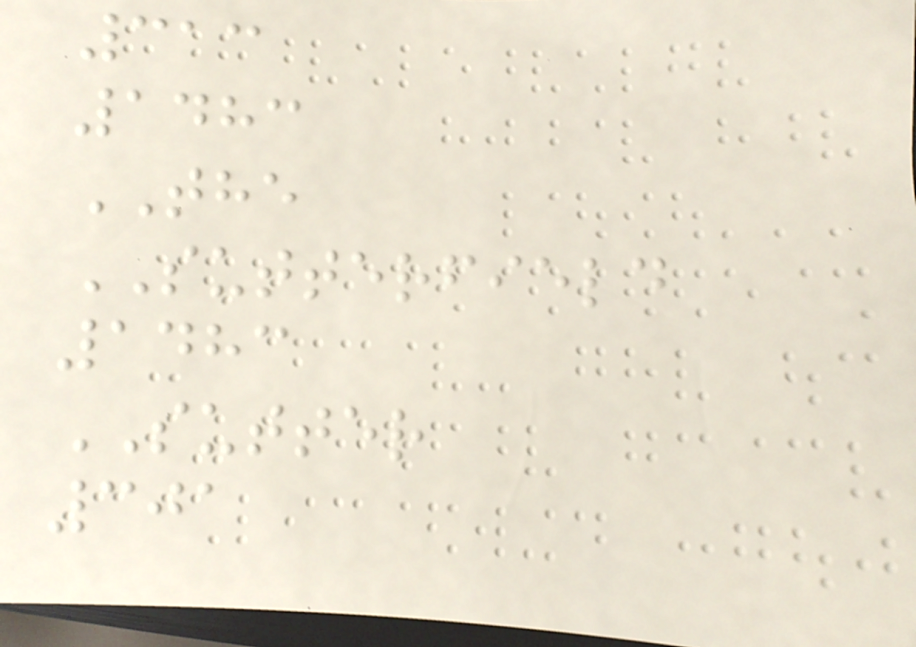313
1483
THE
SUTTERFIELD
1483
SUTTER
301
